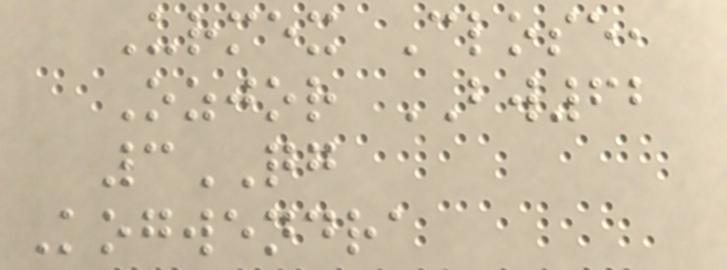Urmex Close,
Ozjor BW62
3QG
Kogwendra
